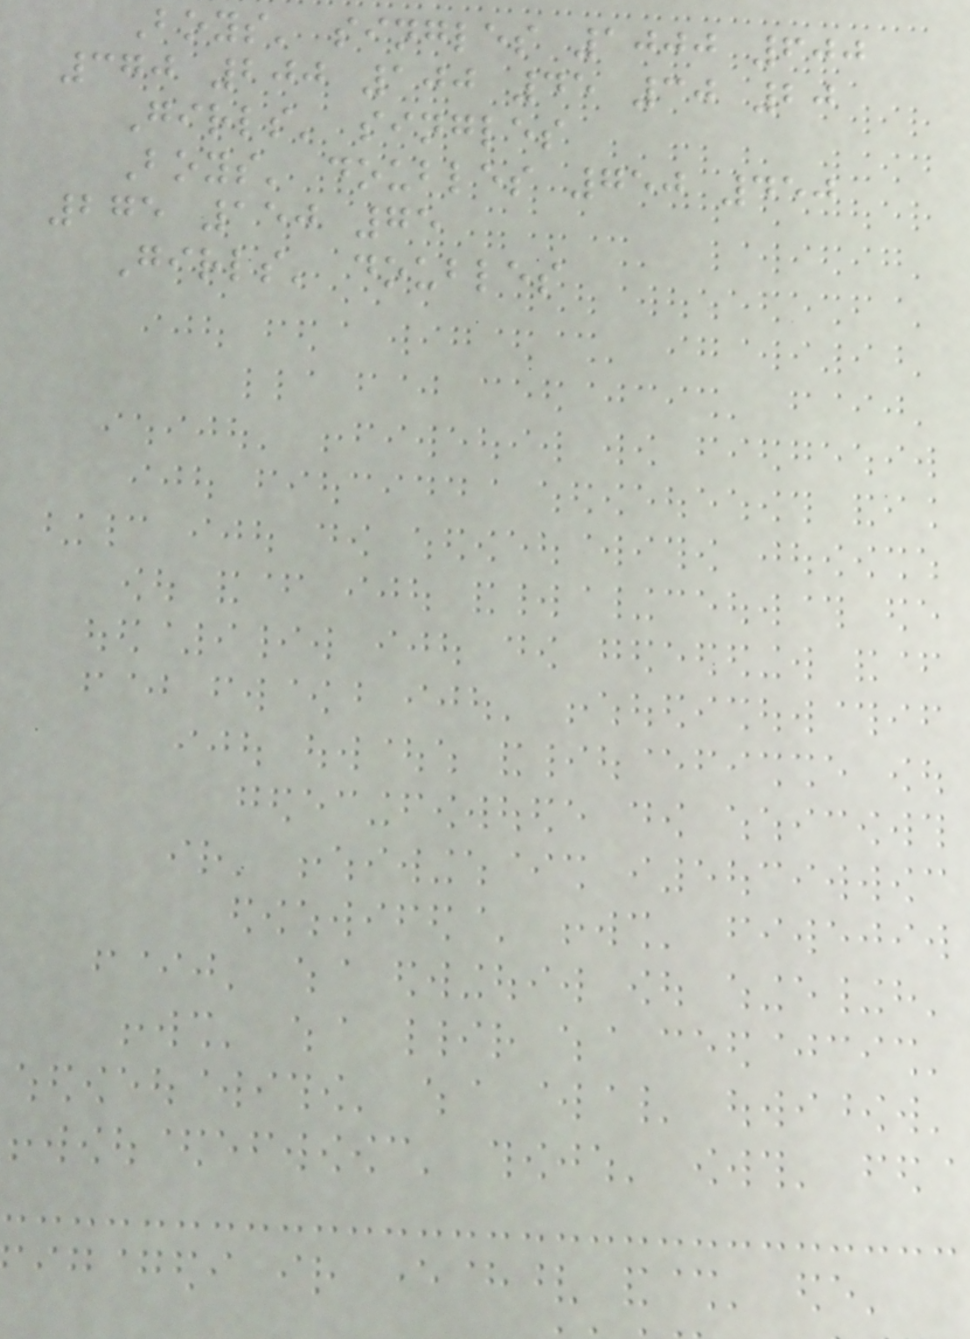Boys' singles 1000 600
370 200 100 45 30 20
Girls' singles
Boys' doubles 750 450
275 150 75
Girls' doubles
